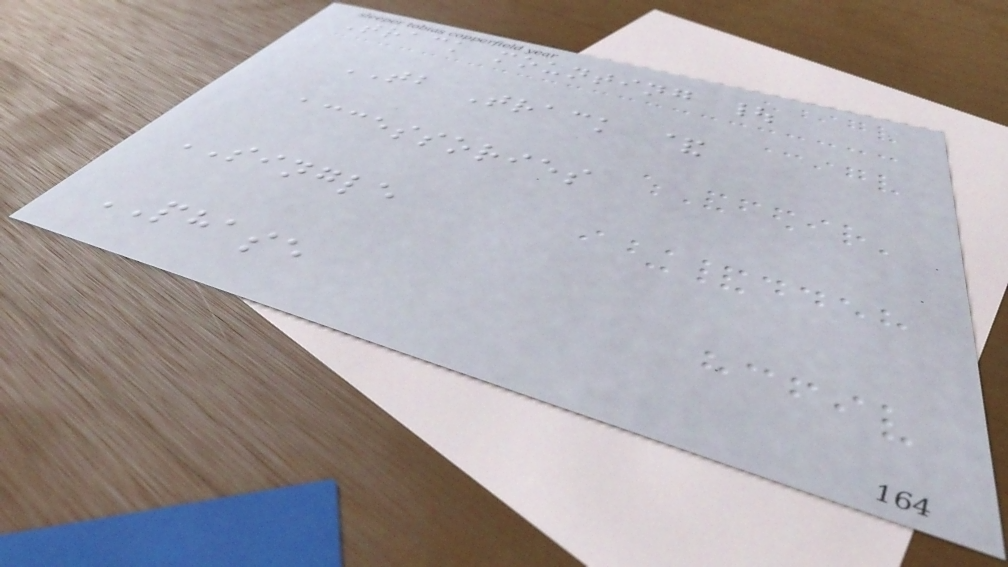Track mounting |
TB Track &
accessories
SINGLE
PHASE
